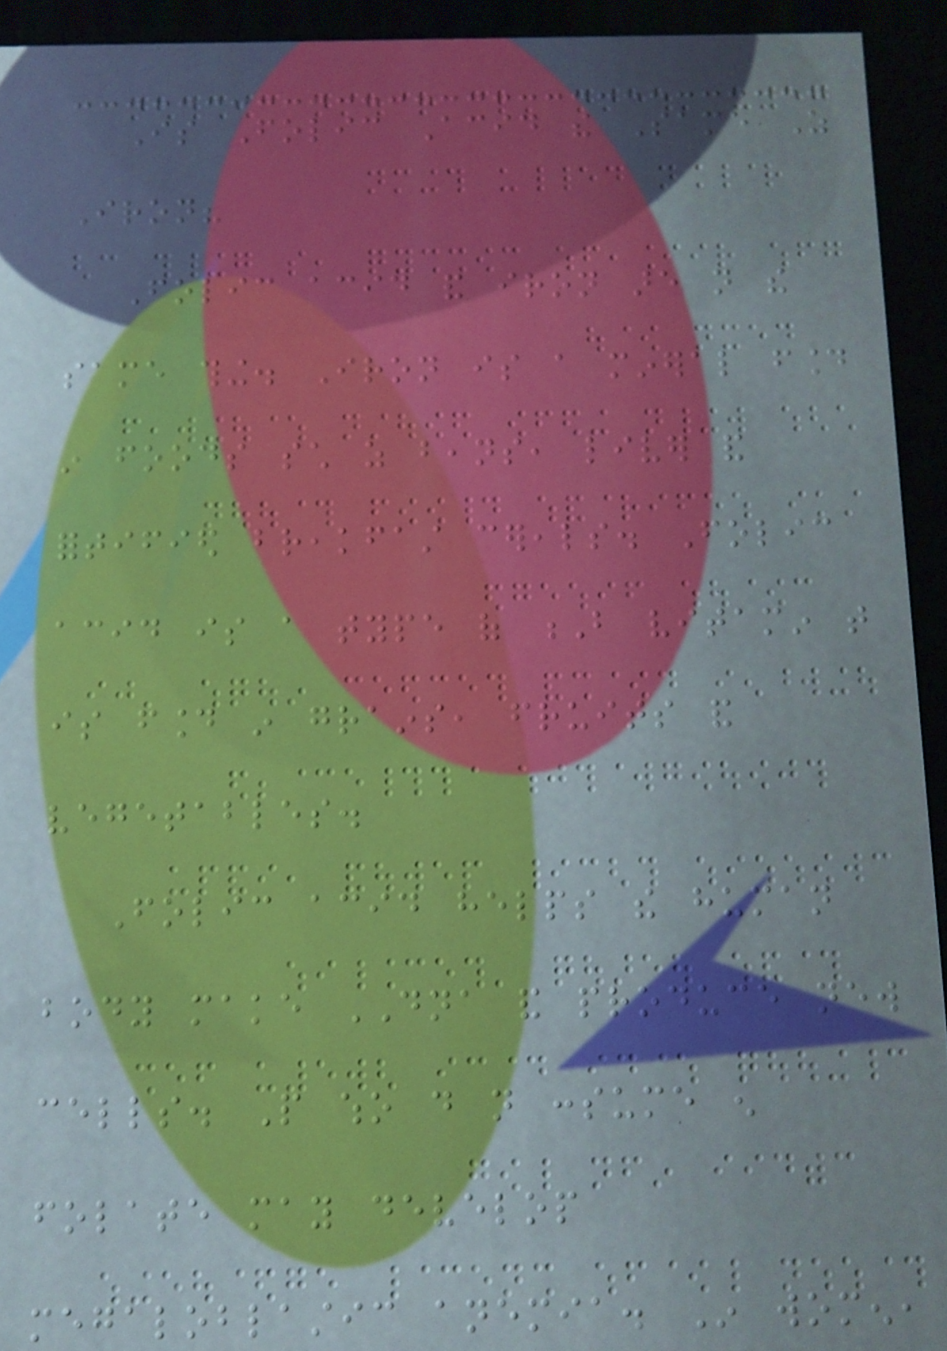Is Folic Acid the Same As
Iron?
Folic acid and iron are not the
same thing. Iron is a mineral found
in foods such as beans, liver and
fortified breakfast cereals. Folic
acid is a type of B vitamin that
is found in grains, fruits and
vegetables.
Folic acid helps the human
body make DNA and produce new
cells. People who do not consume enough
folate may develop
megaloblastic anemia. In women,
